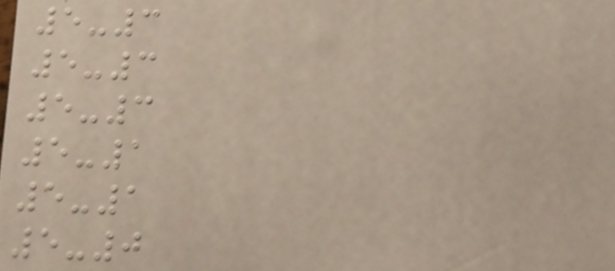5-3
5-3
5-3
5-1
5-1
5-0
